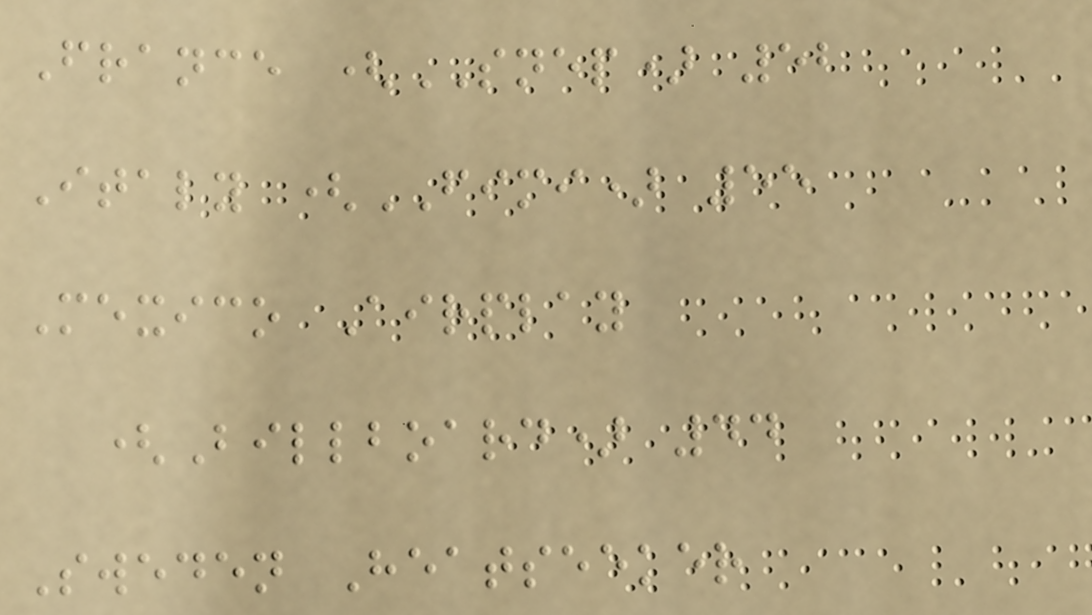France (SNEP) 52
Italy (FIMI) 55
Mexico Airplay
(Billboard) 44
Sweden Heatseeker
